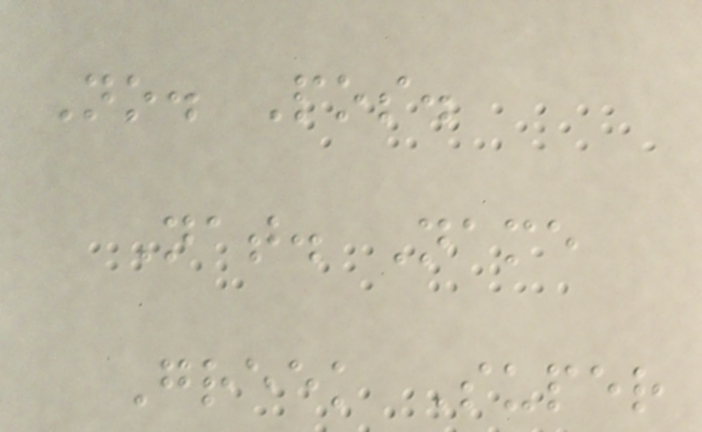No. Pos.
Nat. Name
Greek Super
